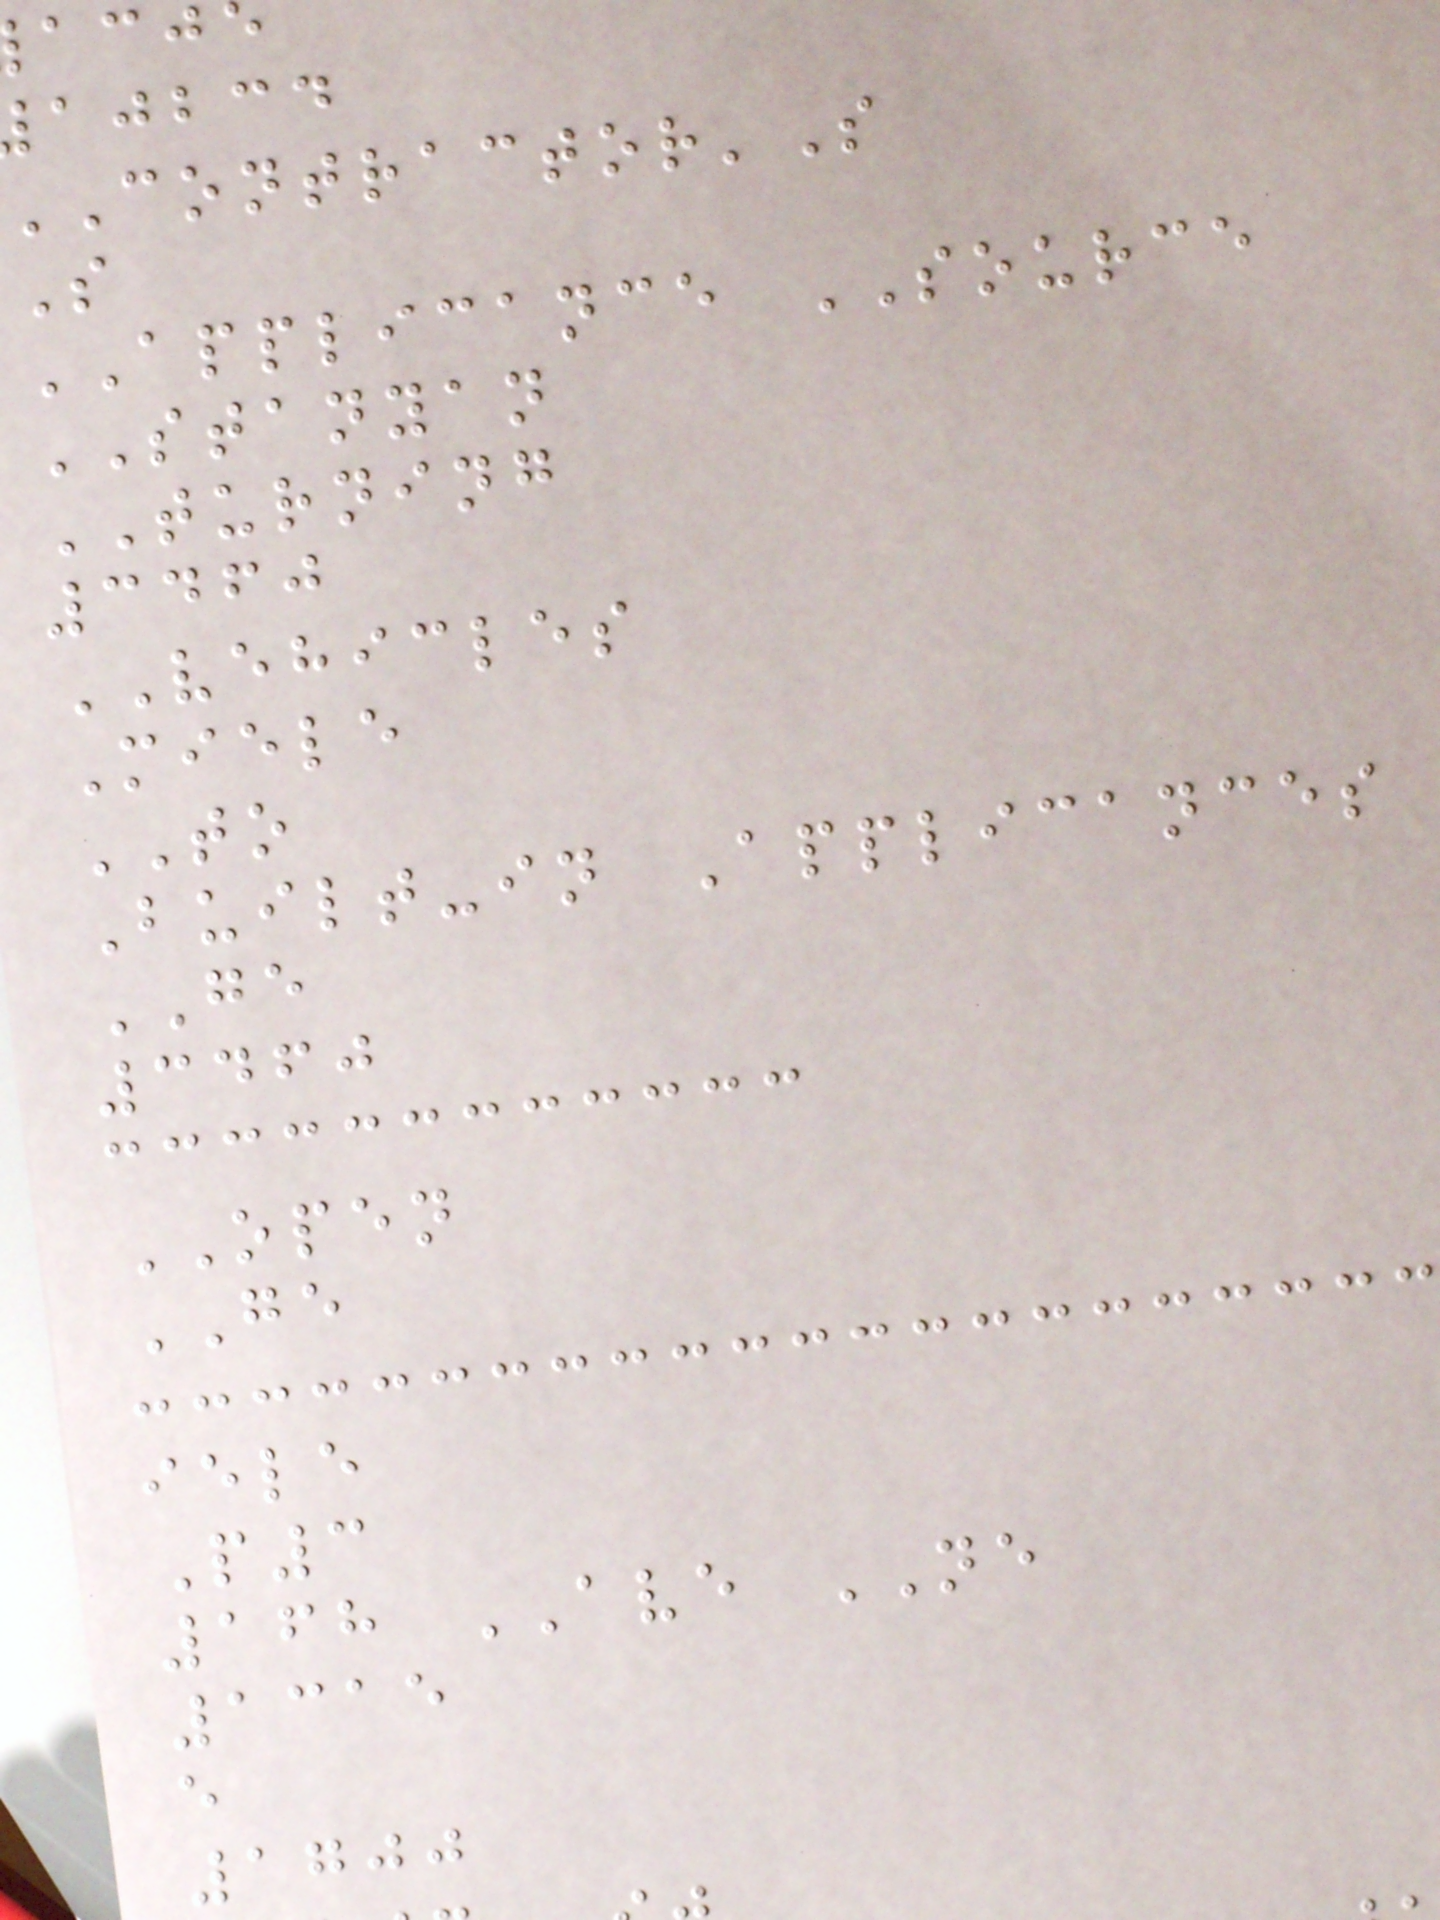ajbcd
S
APPLICANCE SOURCE
STANYAN
TURNING
3460
VEHICLES
Miele
TO
Built-in Applicances
GE
3460
OPEN
GE
iele
P3
168 AVE NE
1315
e
1700
